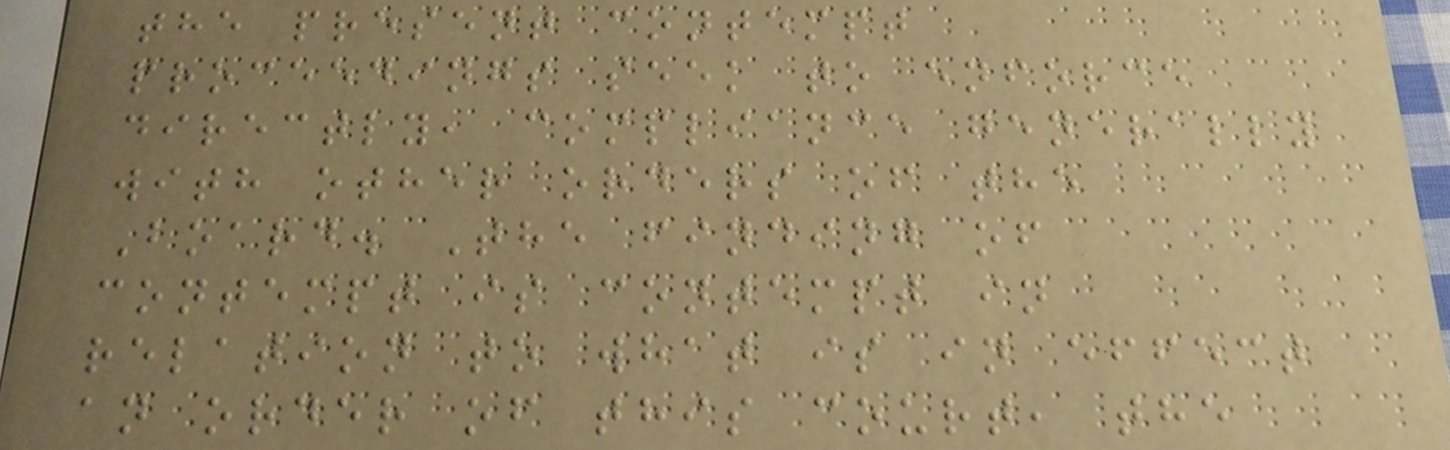the present contempt
proceedings seek to enforce
directly, compliance generally
with other orders of the
Board. The finding of
contempt is contempt in
relation to what is in effect
an order of this court, the
